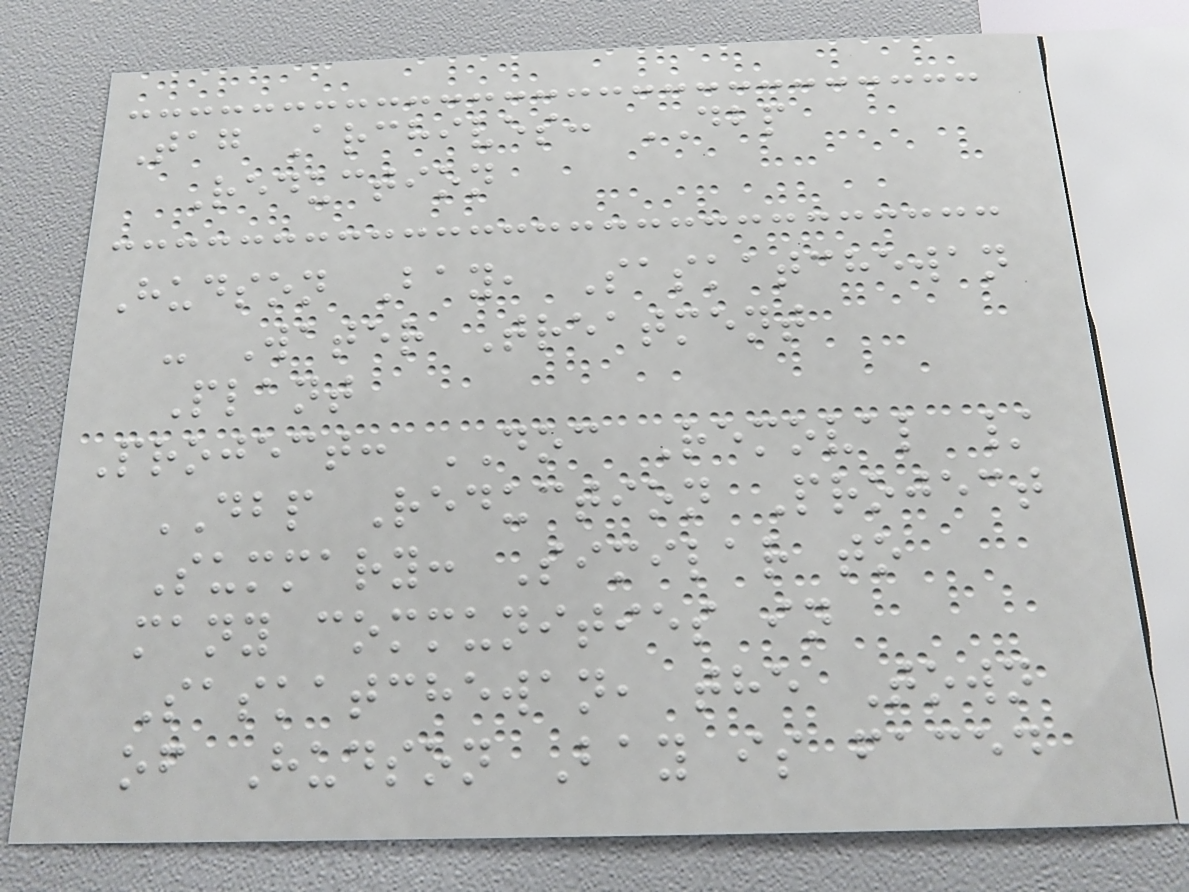Tag Archives: DBP
Reduction
Hudson Bay, Saskatchewan
- Water Treatment
Plant
Project: DOC Removal /
DBP Reduction Project
Summary: Similar to
many communities in
Saskatchewan, the Town
of Hudson Bay is faced
